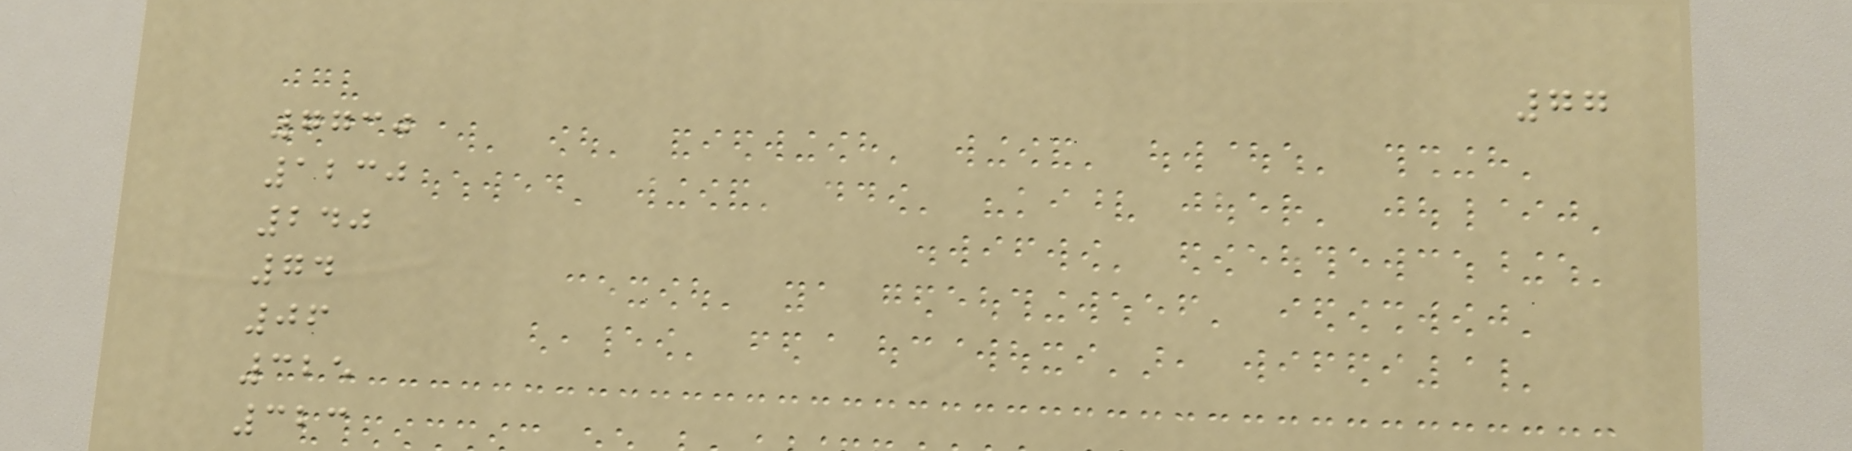77
7730
1230
240
74
06
325
323
